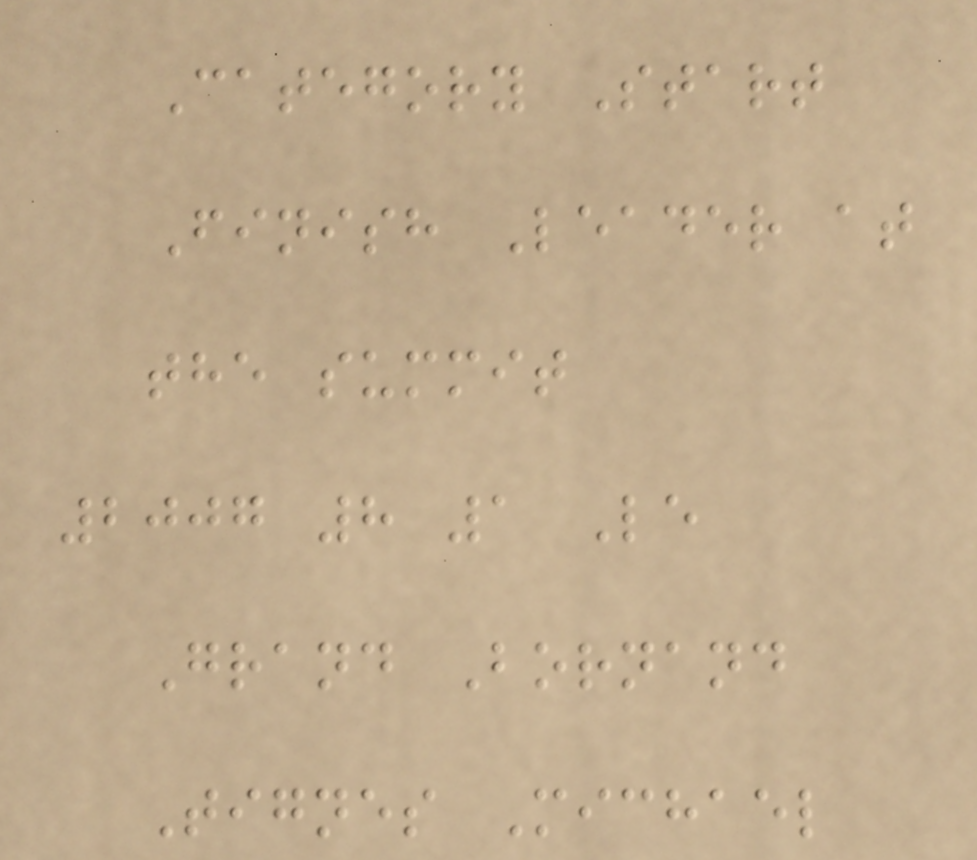Category Start
Finish Leader at
the summit
2007 8 1 Le
Grand Bornand
Tignes Michael
